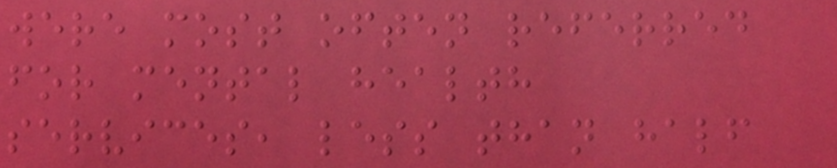were most often referred
for mental health
services, less than half
